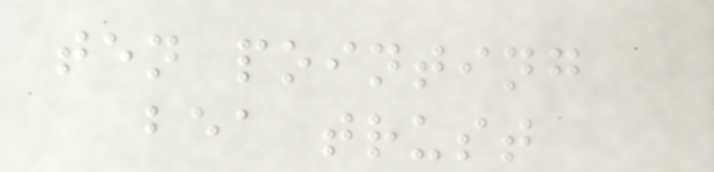ten pointing
bea trust
